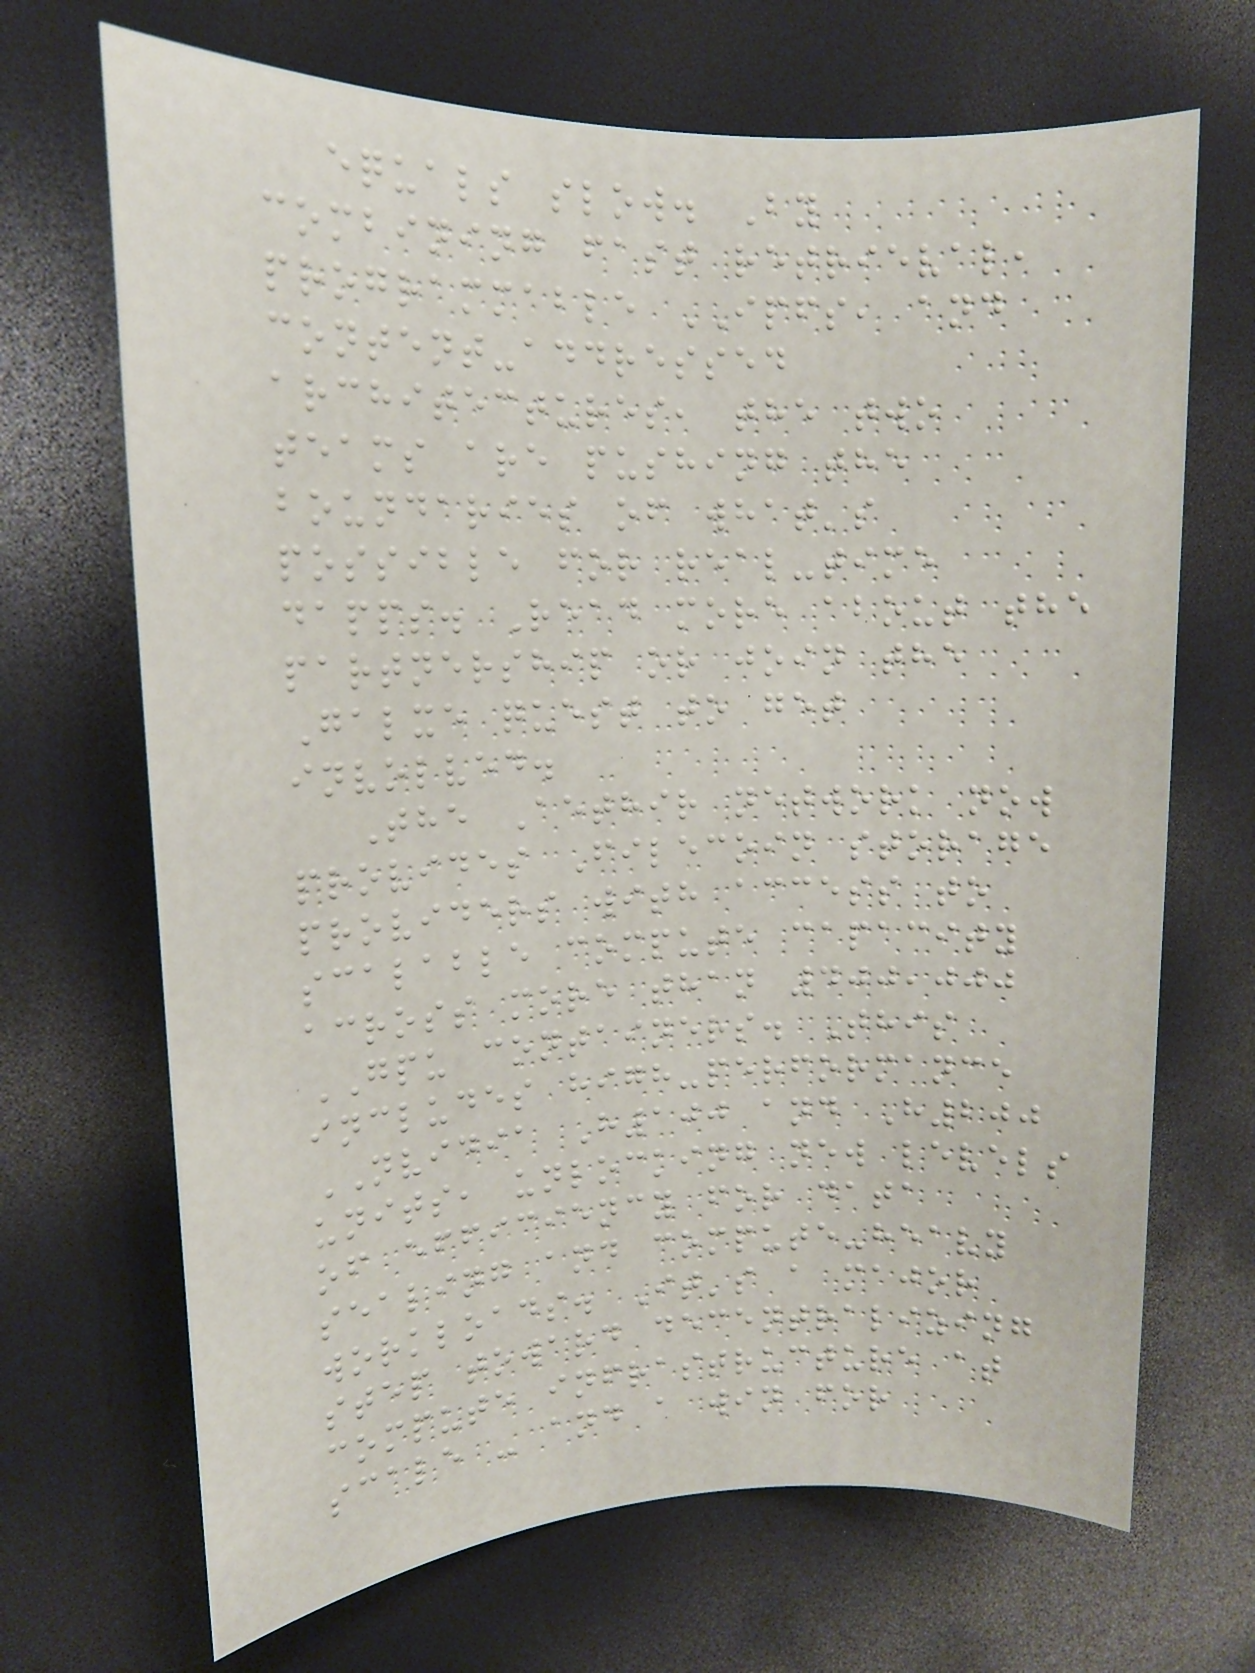equals slow. By
combining fast retrieval,
programmable IPFS, and
content-addressed
architectures, the two
teams are pushing the
boundaries of what's
possible for real-time
dapps. Read more about the
partnership or join the
Galxe quest to get
involved.
The Aethir network now
provides Filecoin storage
providers with access to
scalable compute capacity
across more than 400,000
GPU containers. This
includes high-performance
NVIDIA H100 and H200
units, unlocking new levels
of efficiency for data
sealing and compute-heavy
workloads. It's a major
step toward decentralizing
compute infrastructure at
scale - and a win for
